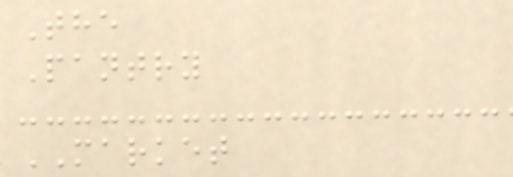The
Pantry
MARKET
